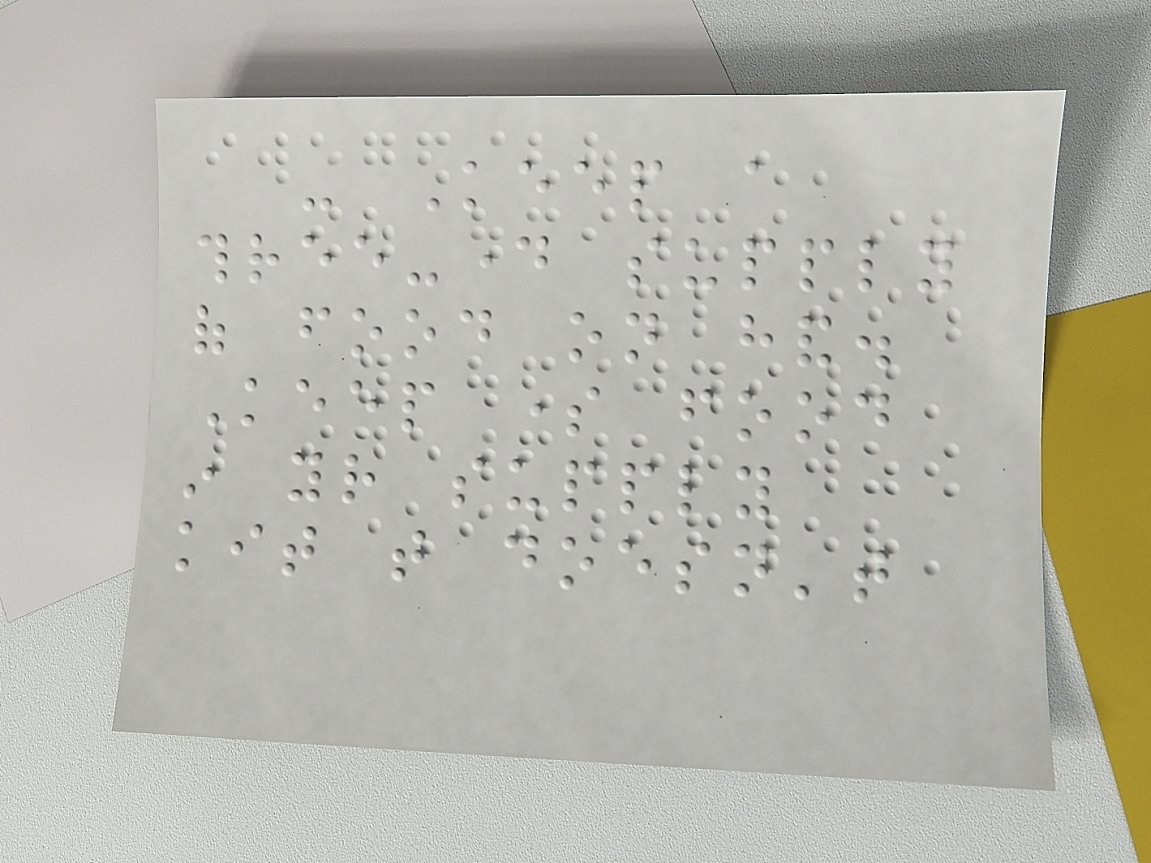- Keep a
three-day supply
of food on hand.
Keep some food
in your supply
kit that doesn't
